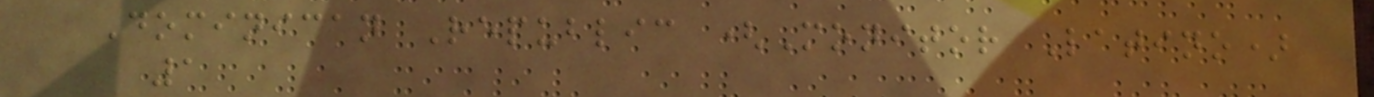Dominican Republic (Monitor Latino)
1
